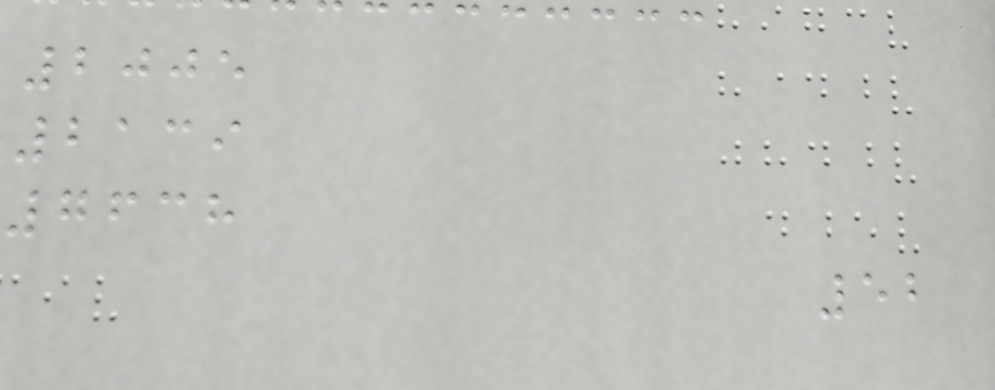2005
2139
7638
52
